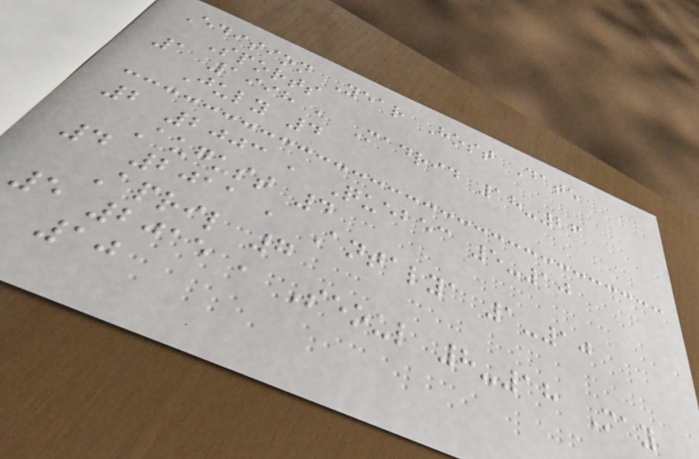Edition Year Host Date
Sports
1 1998 , Madrid 18-26
July 4
2 2003 , Quebec 5-10
August 4
4 2011 , Antalya 1-10
April 7
5 2015 , Seoul 8-18 May
10
